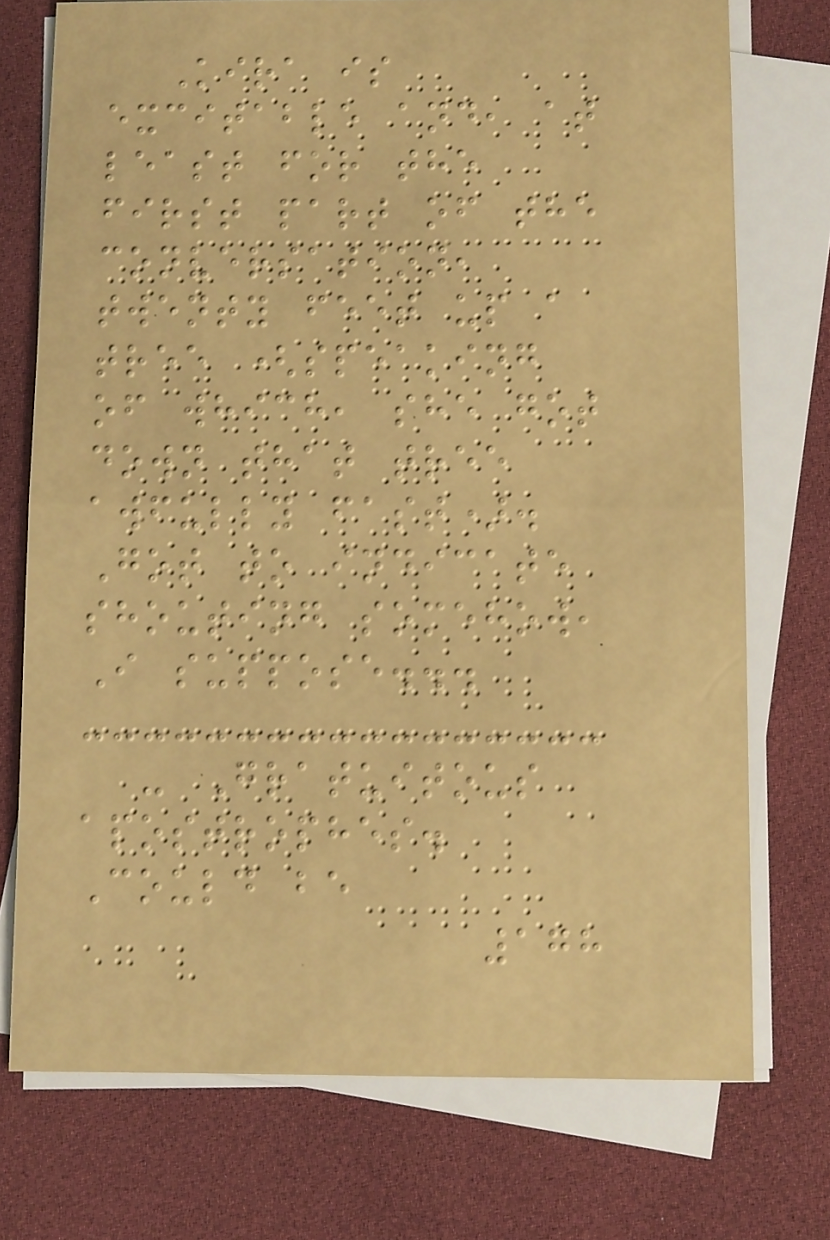Kira is
excitable and, at
least for the
first part of the
conversation,
twenty feet up a
tree (speaking
of which, she got
down that tree
awfully fast).
Got to indicate
shouting somehow,
I suppose...
- Gratuitous
apostrophes.
Could be
178
